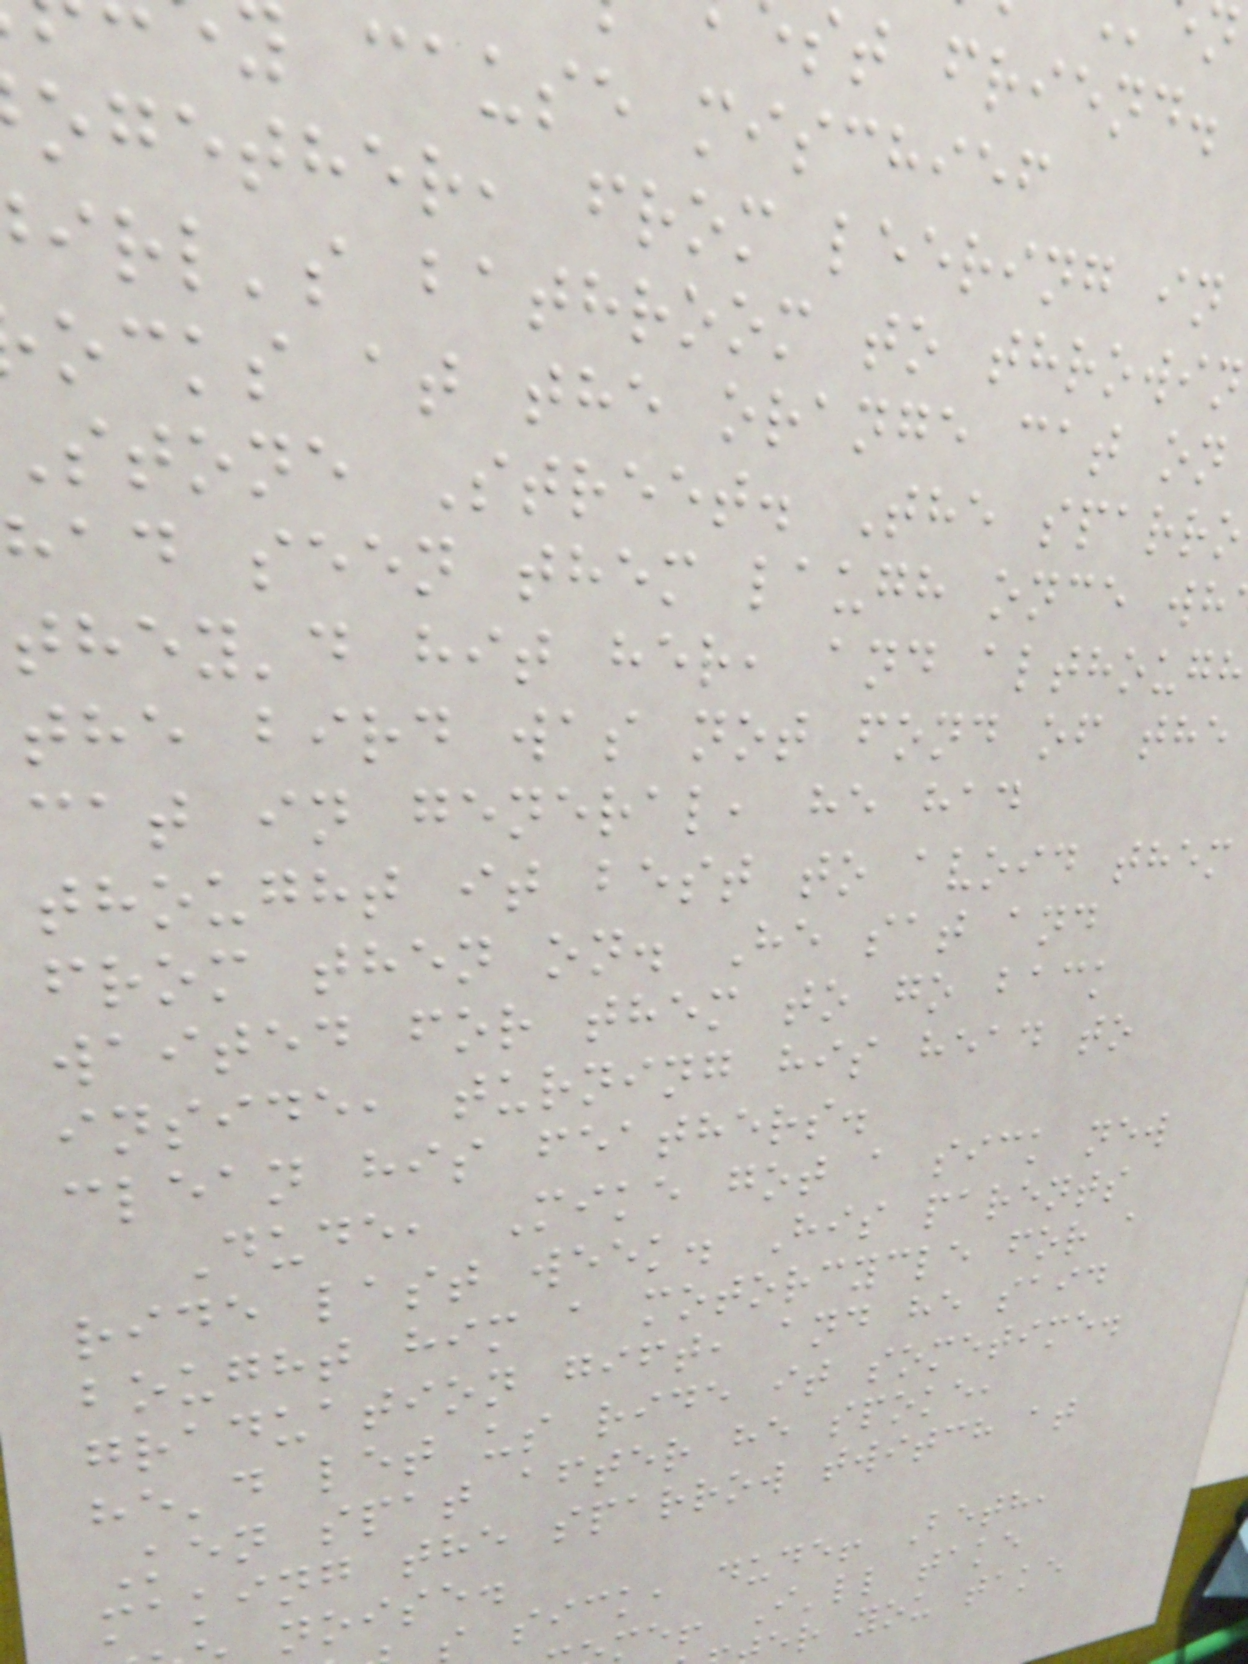st friend.
cause mischief
ogether, from leering in
irl's bathroom to throwin
ocks at the orange cat on
stone Street. The sparro
had seen them laugh once wh
they'd hit her, and although
the bird was not fond of the
cat in general, he had
thought it best to avoid them
from then on. He sat and
waited for them to go back
inside, turning his head to
clean his feathers.
Dude, Mike got a sick new
ride last week. His parents
bought him a motorcycle for a
graduation gift, and he said
he'd let us ride it sometime.
Ken spat after he spoke,
making the sparrow twitch at
noise.
sick, dude! Beth,
me! I'll take
er you take
